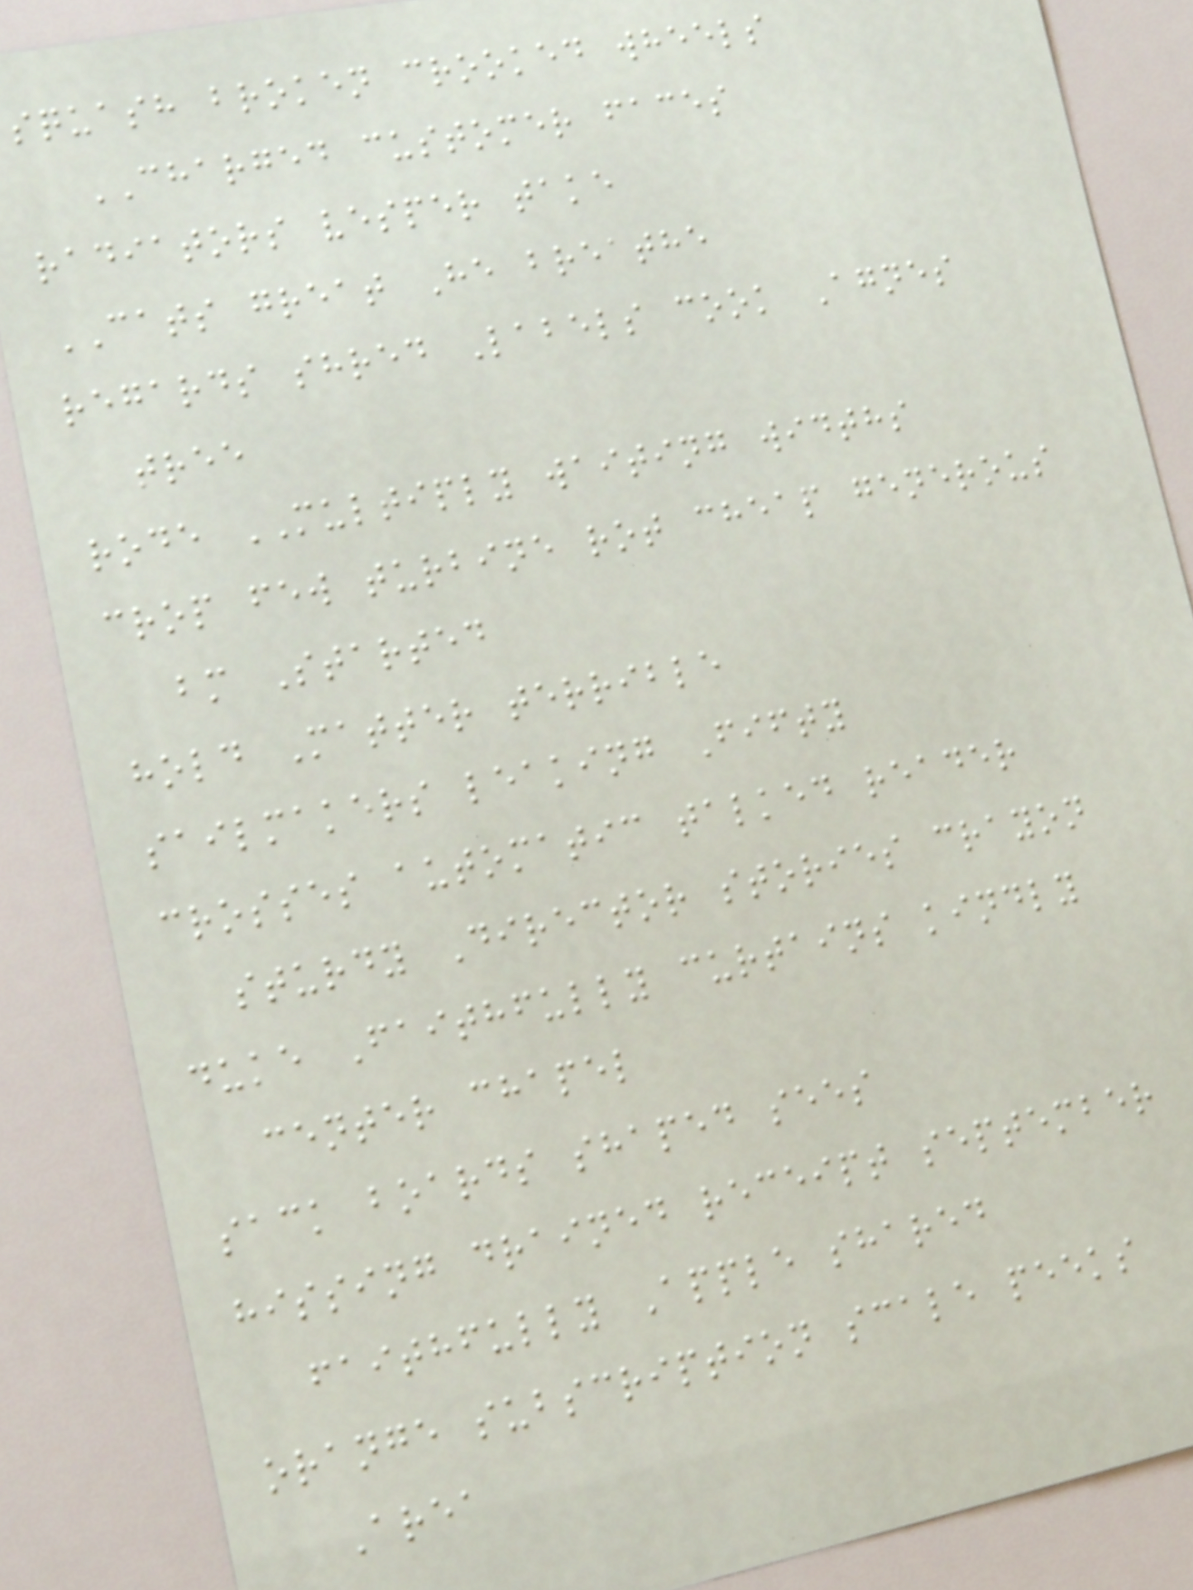squash broken crooked wheels
CHARGED customer faces
radiators vesper take
CATS great He breathe
regards shred Labels cook Agnes
tree
rode MULTIPLY waiting widths
crop few turbine rot cheap generous
bm Started
hold Matter terrible
sailmakers leaking Fifty
crosses automatic talked reader
sturdy Director stories crayon
duke Faithfully curtains kindly
center chapel
sack boards shaped sees
hissing drained receipt september
faithfully Apple shared
orange subscription scale peeks
Area
